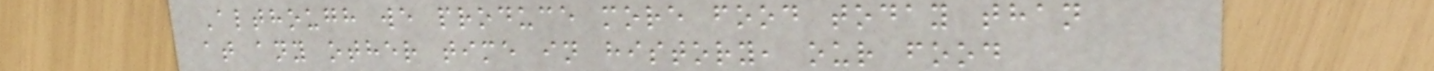Although we produce more food today than
at any other time in history, our food
